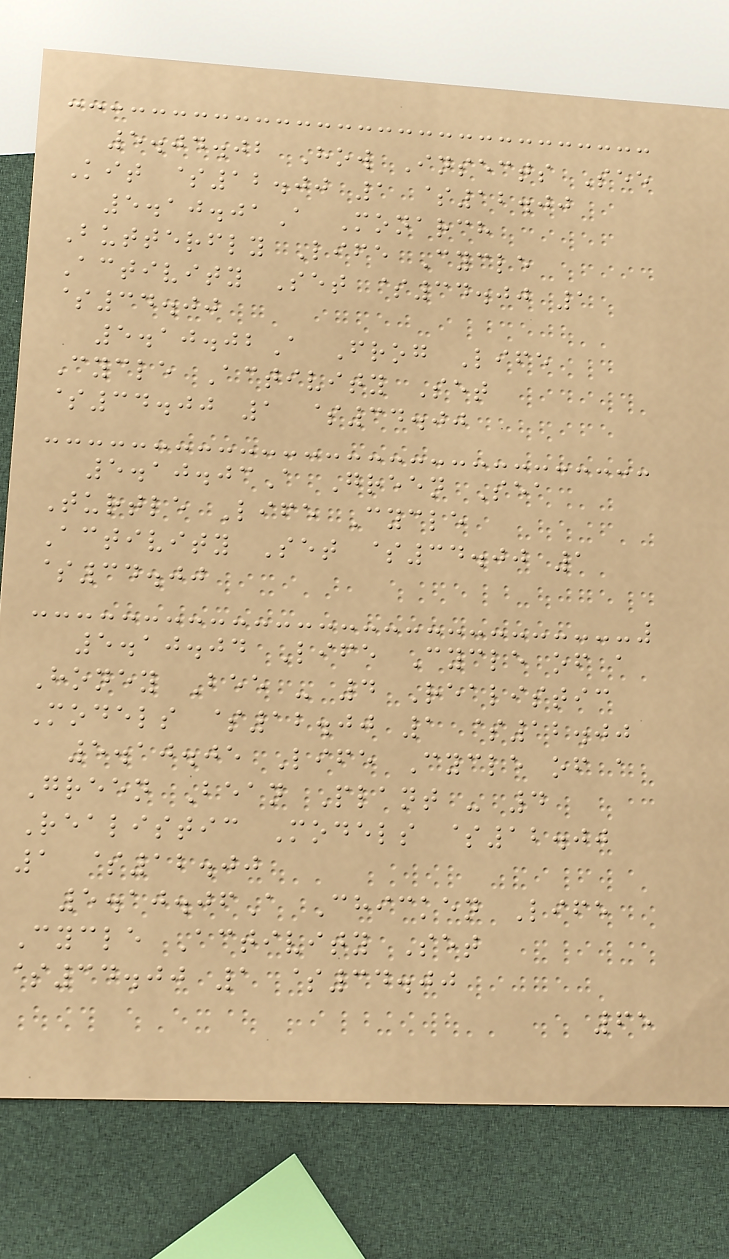5.04.02 How Insects See
Kit $12.00 1 $12.00
5.10.01A Monarch
Butterfly Life Cycle
Activity Set $34.00 1
$34.00
5.10.02A Frog Life
Cycle Activity Set
$34.00 1 $34.00
5.10.03A Green Sea
Turtle Life Cycle
Activity Set $34.00 1
$34.00
5.10.04 Life Cycle of a
Honey Bee - 4 Realistic
Models $12.00 1 $12.00
5.10.05 Life Cycle of a
Green Bean Plant - 4
Realistic Models $12.00
1 $12.00
5.10.06A Chicken Life
Cycle Activity Set
$34.00 1 $34.00
65
